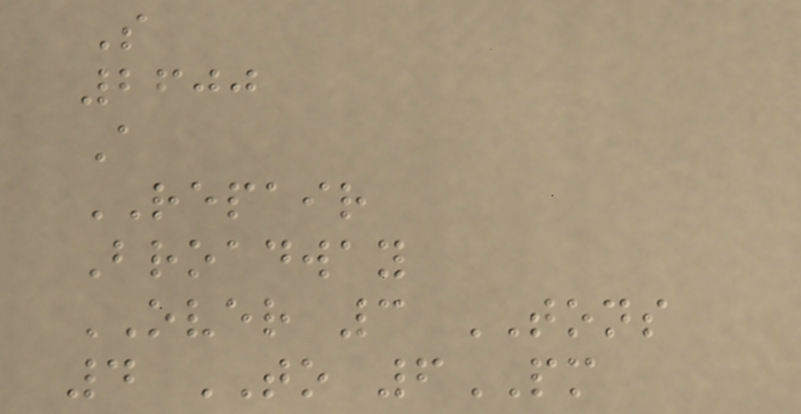S
2600
A
REPAIR
Broadway
OVER 3 TONS
4 TO 6PM
